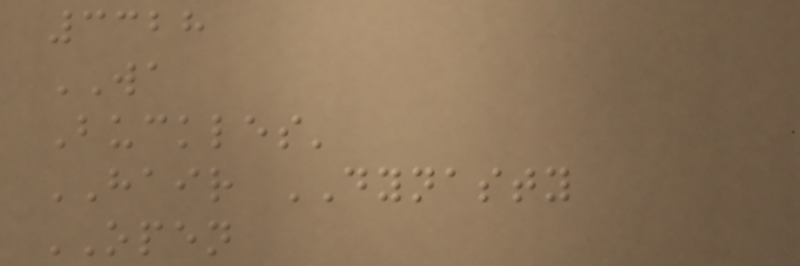3328
WA
Buckles'
HAIR DYNASTY
OPEN
